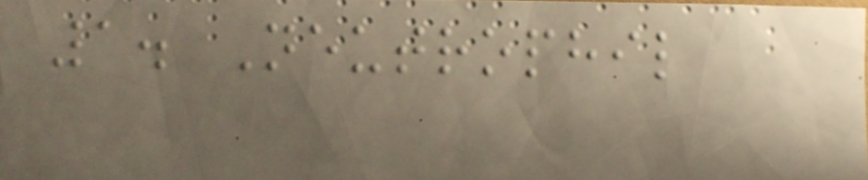1. Neutrophil
